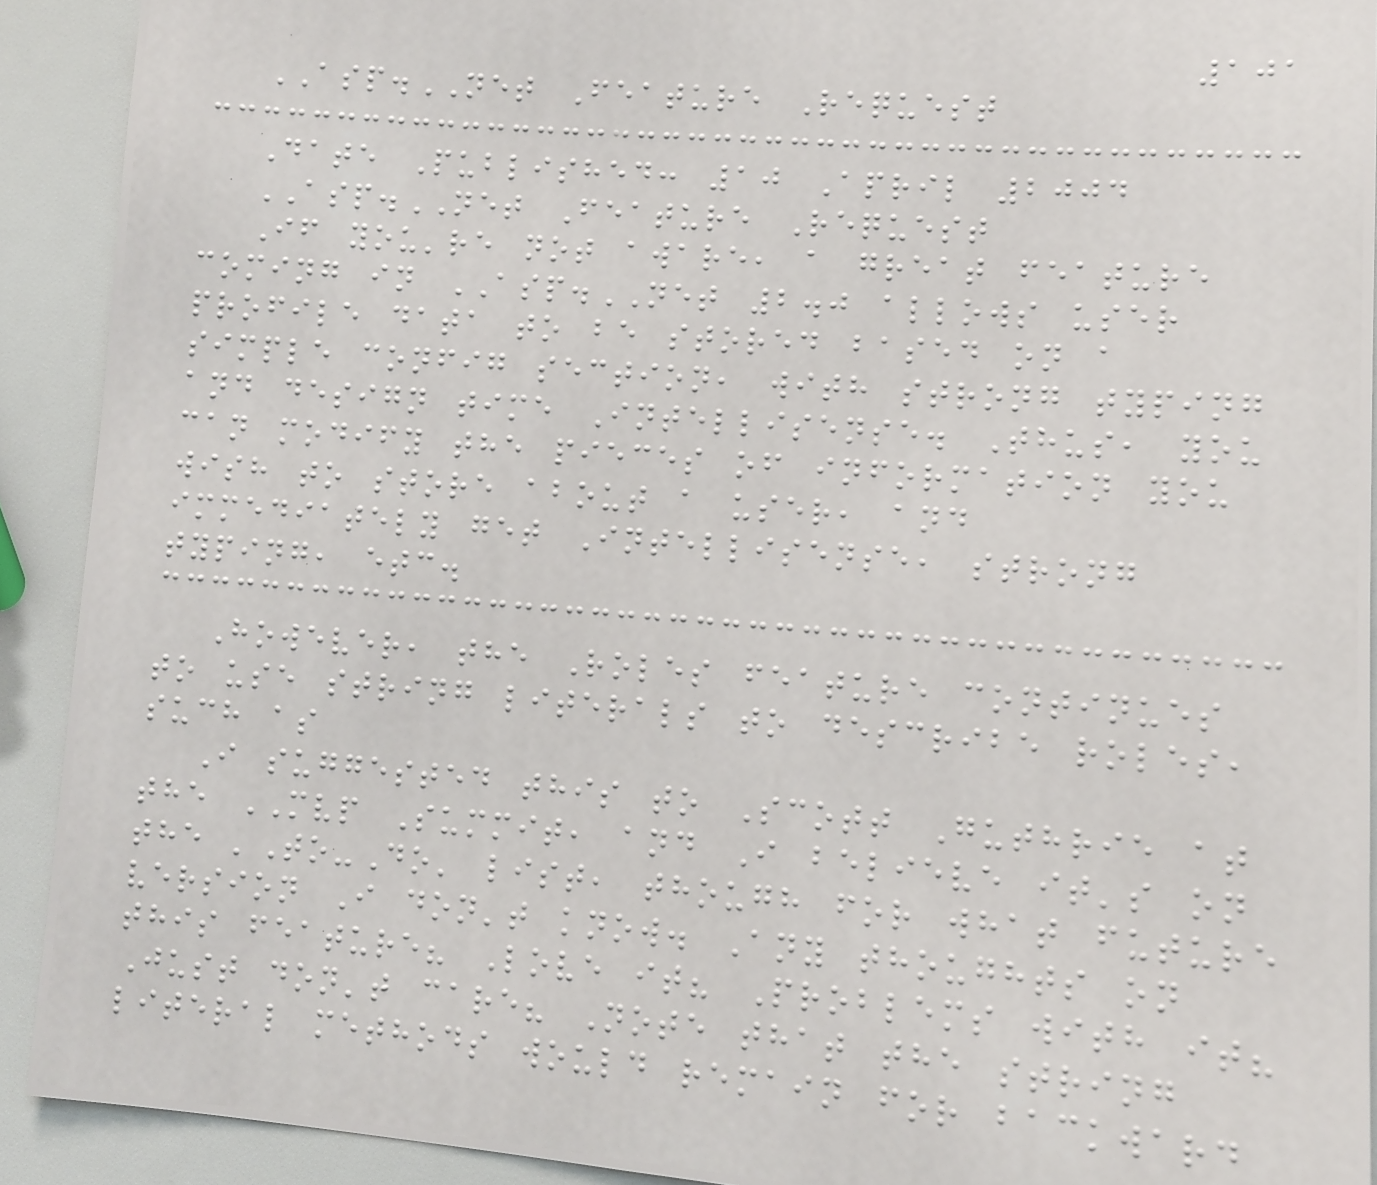101
ASP.NET Feature Request
Date Published: 10 April 2004
ASP.NET Feature Request
If you're not aware, a great feature
coming in ASP.NET 2.0 allows user
profile data to be stored based on a
simple config section, with strong typing
and design time Intellisense. Thus, you
can modify the pieces of information you
wish to store about a user, and
immediately get Intellisense, strong
typing, etc.
However, the Roles feature continues
to use string literals to describe roles,
such as
I suggested this to Scott Guthrie at
the MVP Summit, and I believe it's on
the 'To-Do' list, though for what future
version I don't know. Any thoughts on
this feature? Love it? Problems with it?
Just don't care? Note that the string
literal methods would remain for backward
